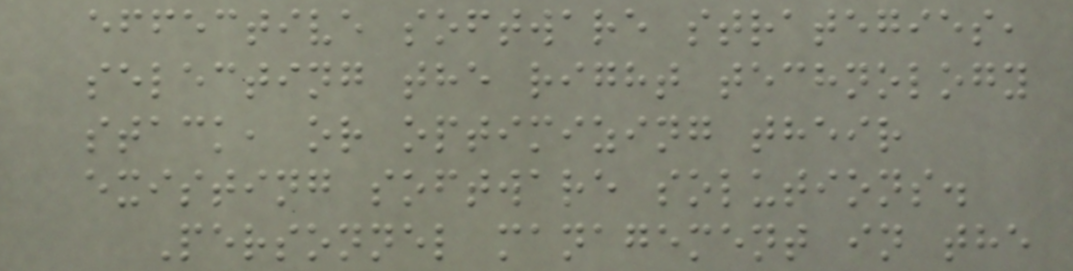effective software strategies,
selecting the right technology
stack, or optimizing their
existing software solutions.
Personnel management in the
